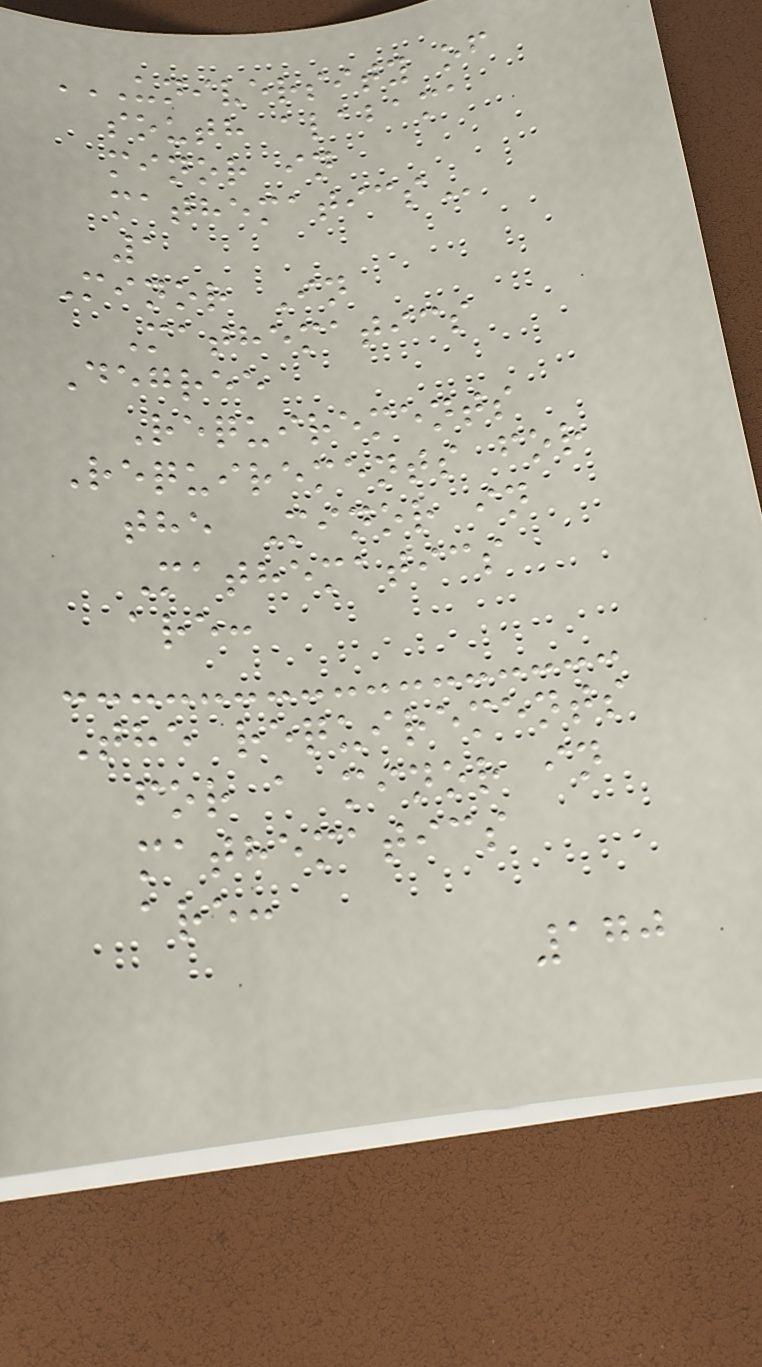UNIVERSITY OF
SOUTH ALABAMA
MINOR IN
MATHEMATICS
1
Minor In
Mathematics
Degree
Requirements
Requirements for
the Minor in
Mathematics
are:
The requirements
for a minor in
mathematics
are:
170
